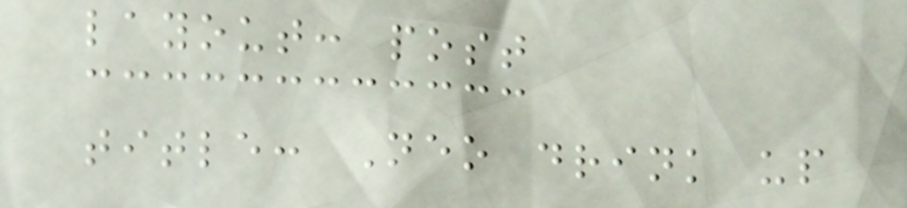layout: post
title: Neo drink up
